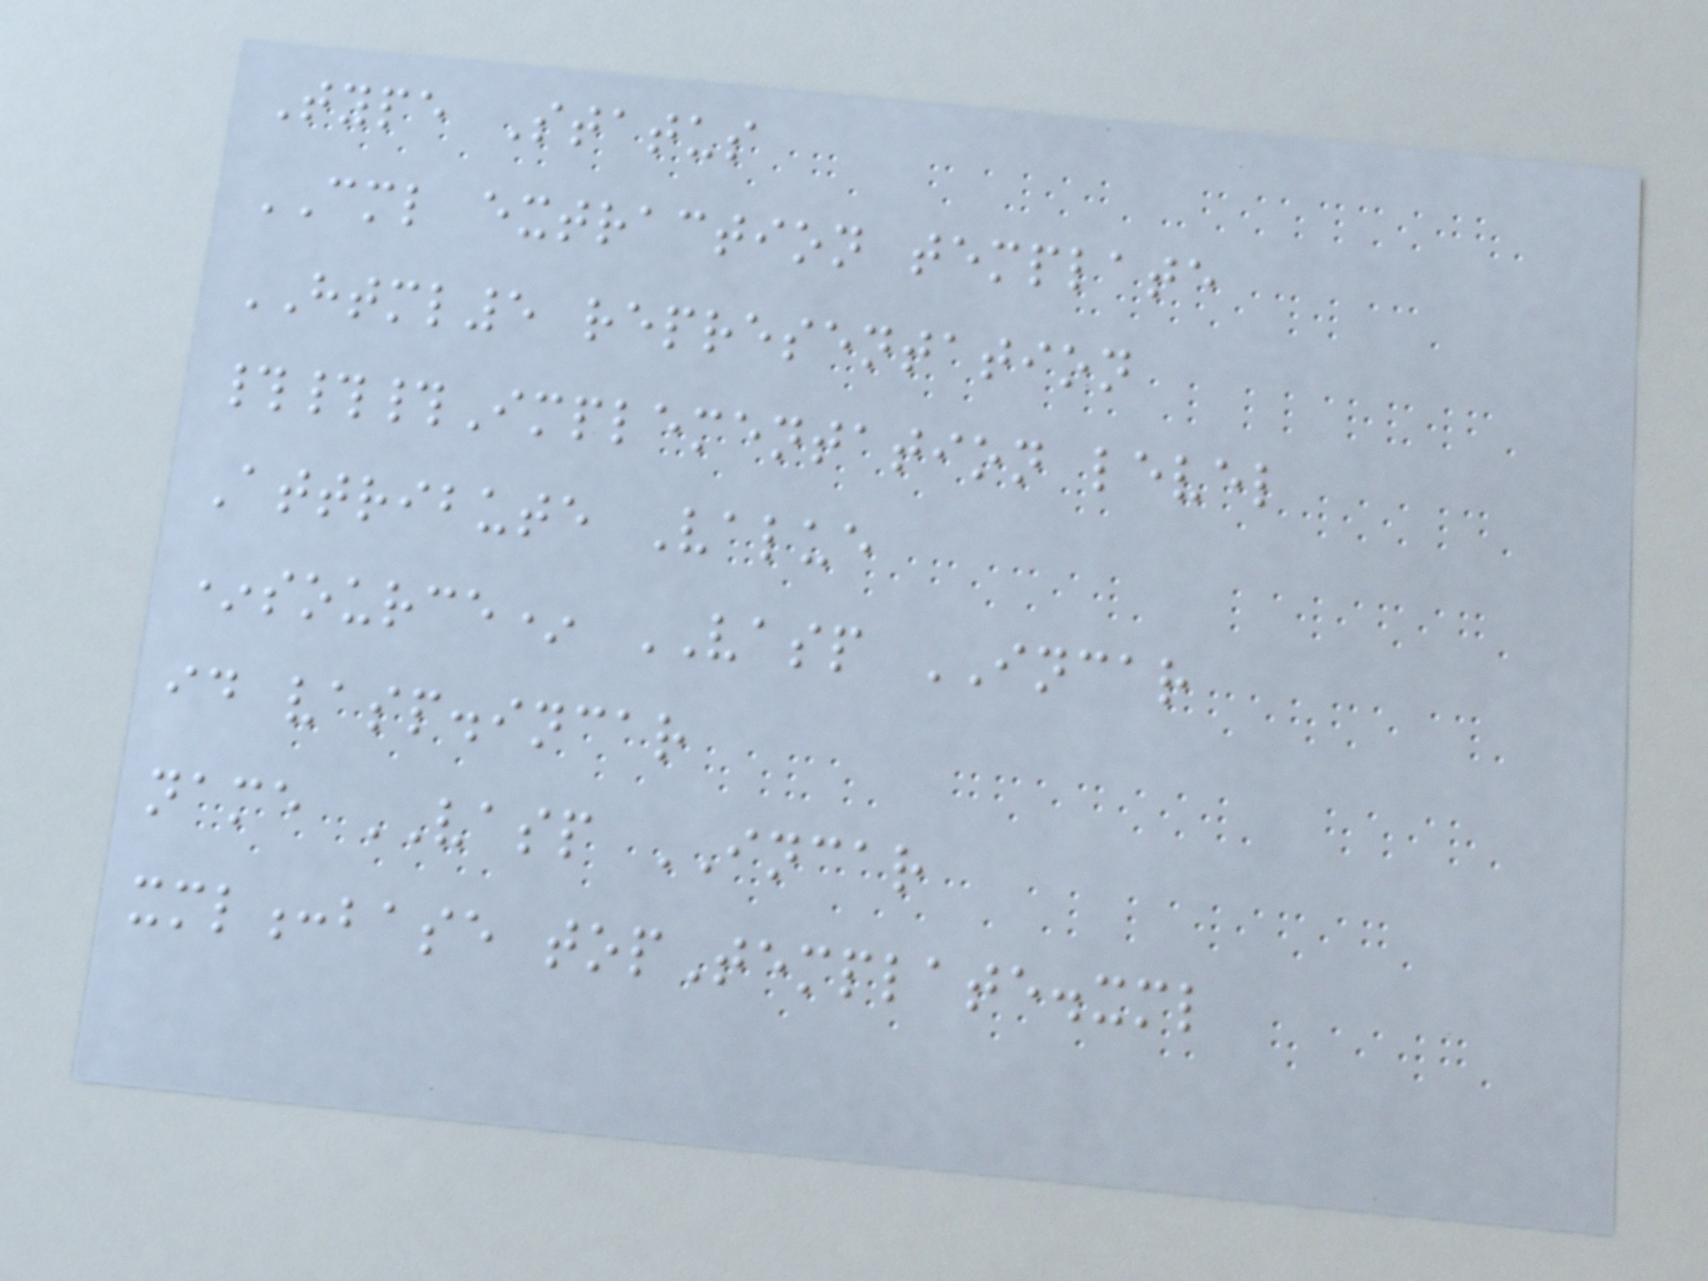Type Status
CML extraction template
HTML5 representation
###Implementation level
Attribute Value
*source* VASP INCAR
id vasp.incar
name VASP INCAR
xml:base topTemplate.xml
